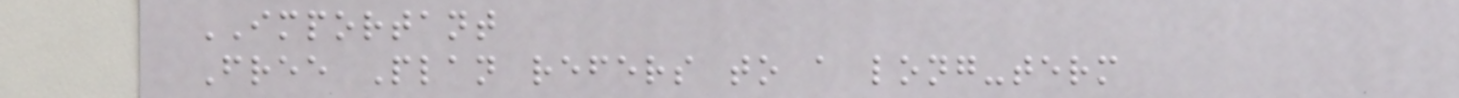IMPORTANT
Free Plan refers to a long-term
